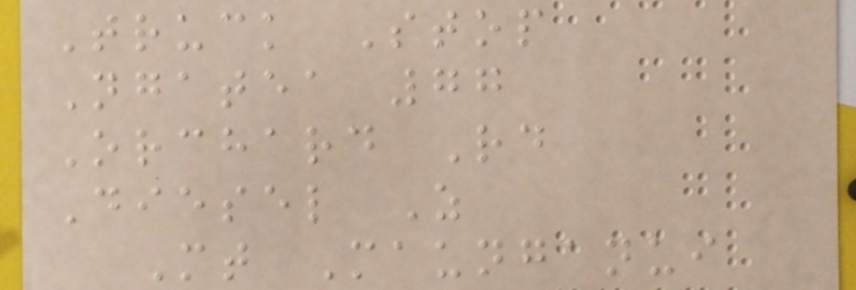Truck Stop
Ngatea 77
Orchard Rd
Diesel Z
Mt Maunganui
